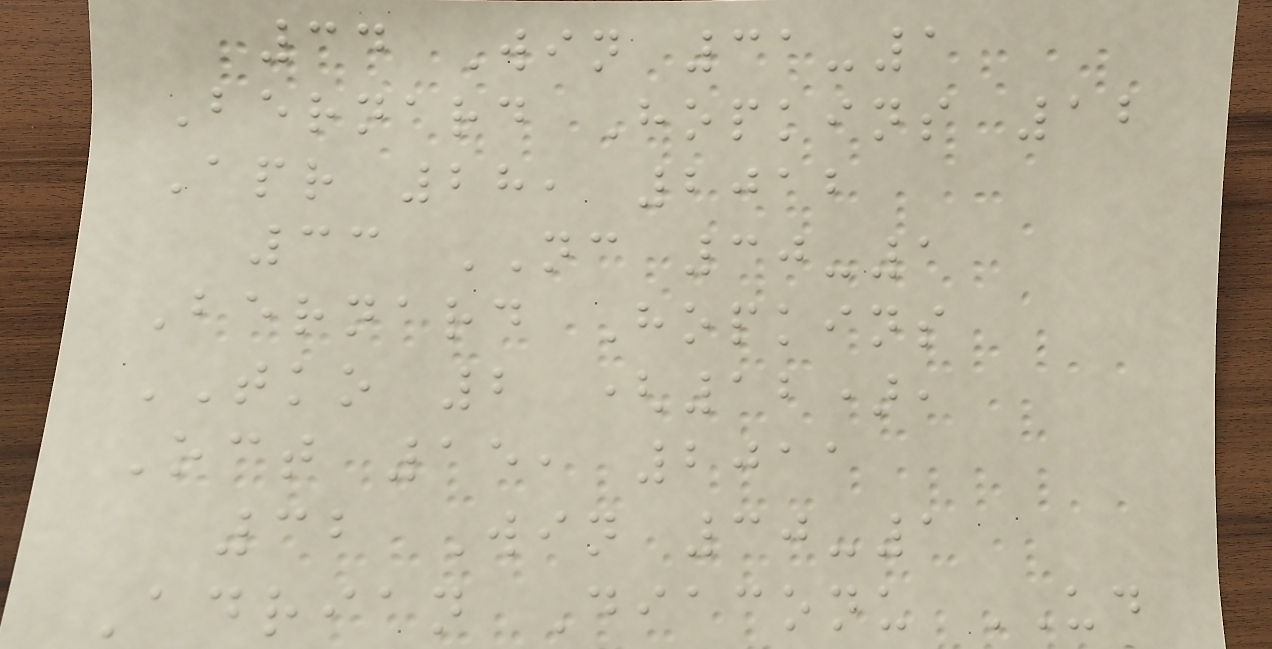34 Win 31-1
Bernard Hopkins 12
Apr 28, 2012
33 NC 30-1
Bernard Hopkins
TKO 2 (12),
Oct 15, 2011
32 Win 30-1
Adrian Diaconu UD
